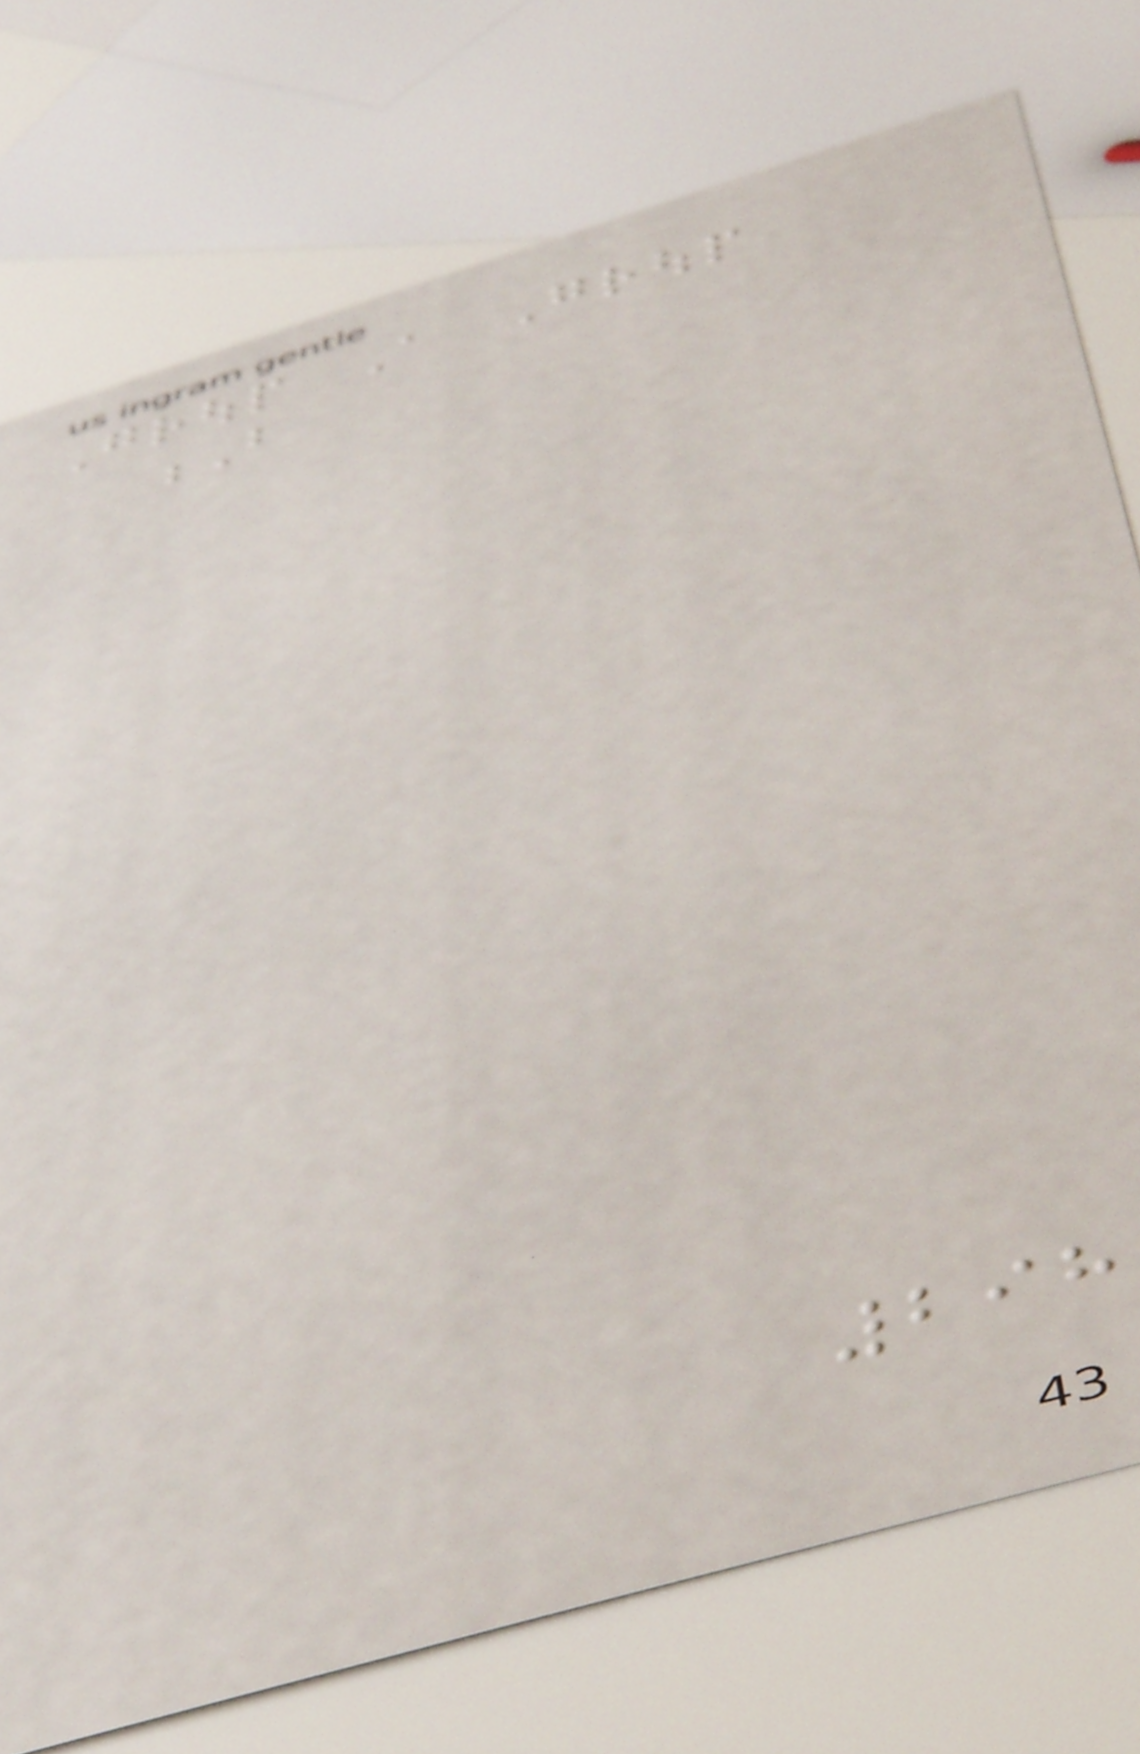Group A Group
B
298
